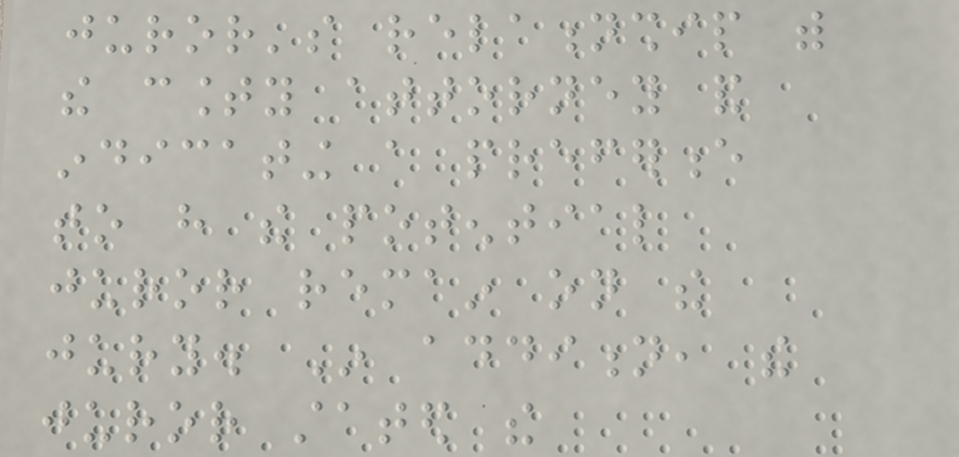juror's relationship with
the county attorney and
indicating a preference
to have the potential
juror remain on the
jury. In addition, the
juror stated the
